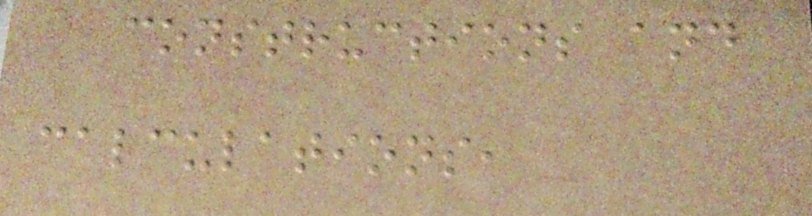constructions and
calculations,
